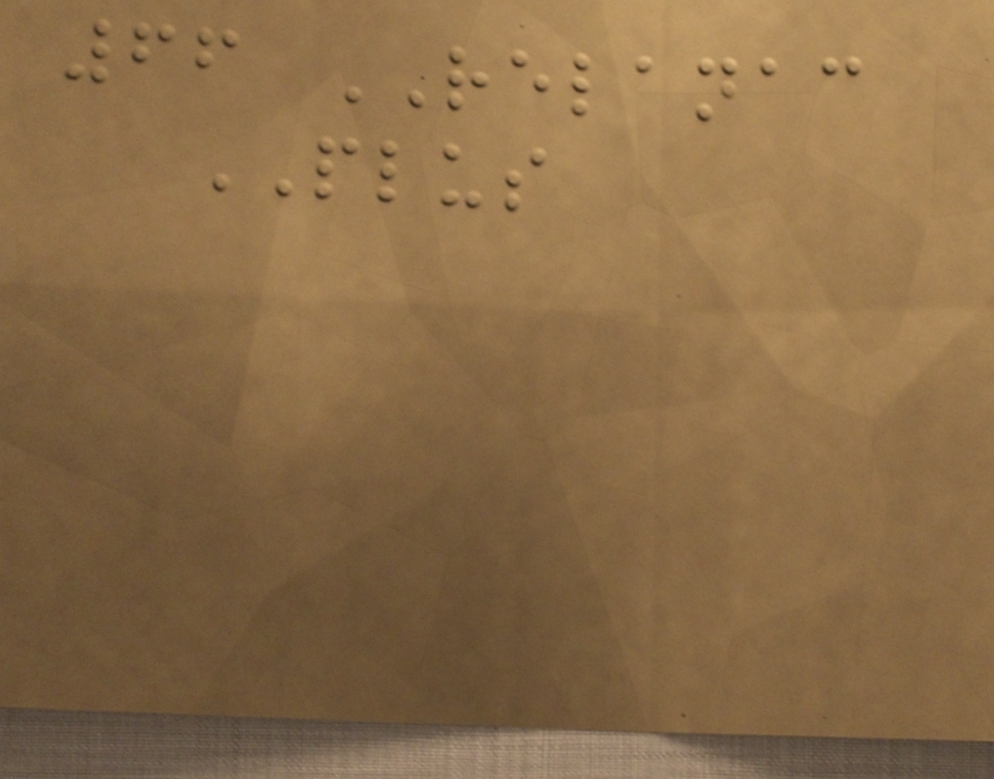66 RELANAC
PLUS
